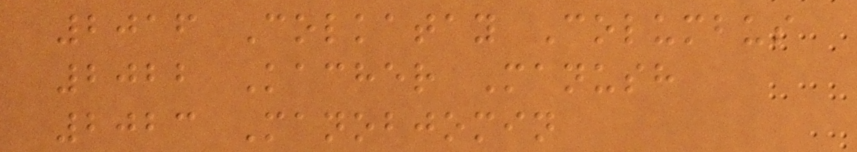2016 Colkatay Columbus
2022 Kacher Manush
2023 Manobjomin
